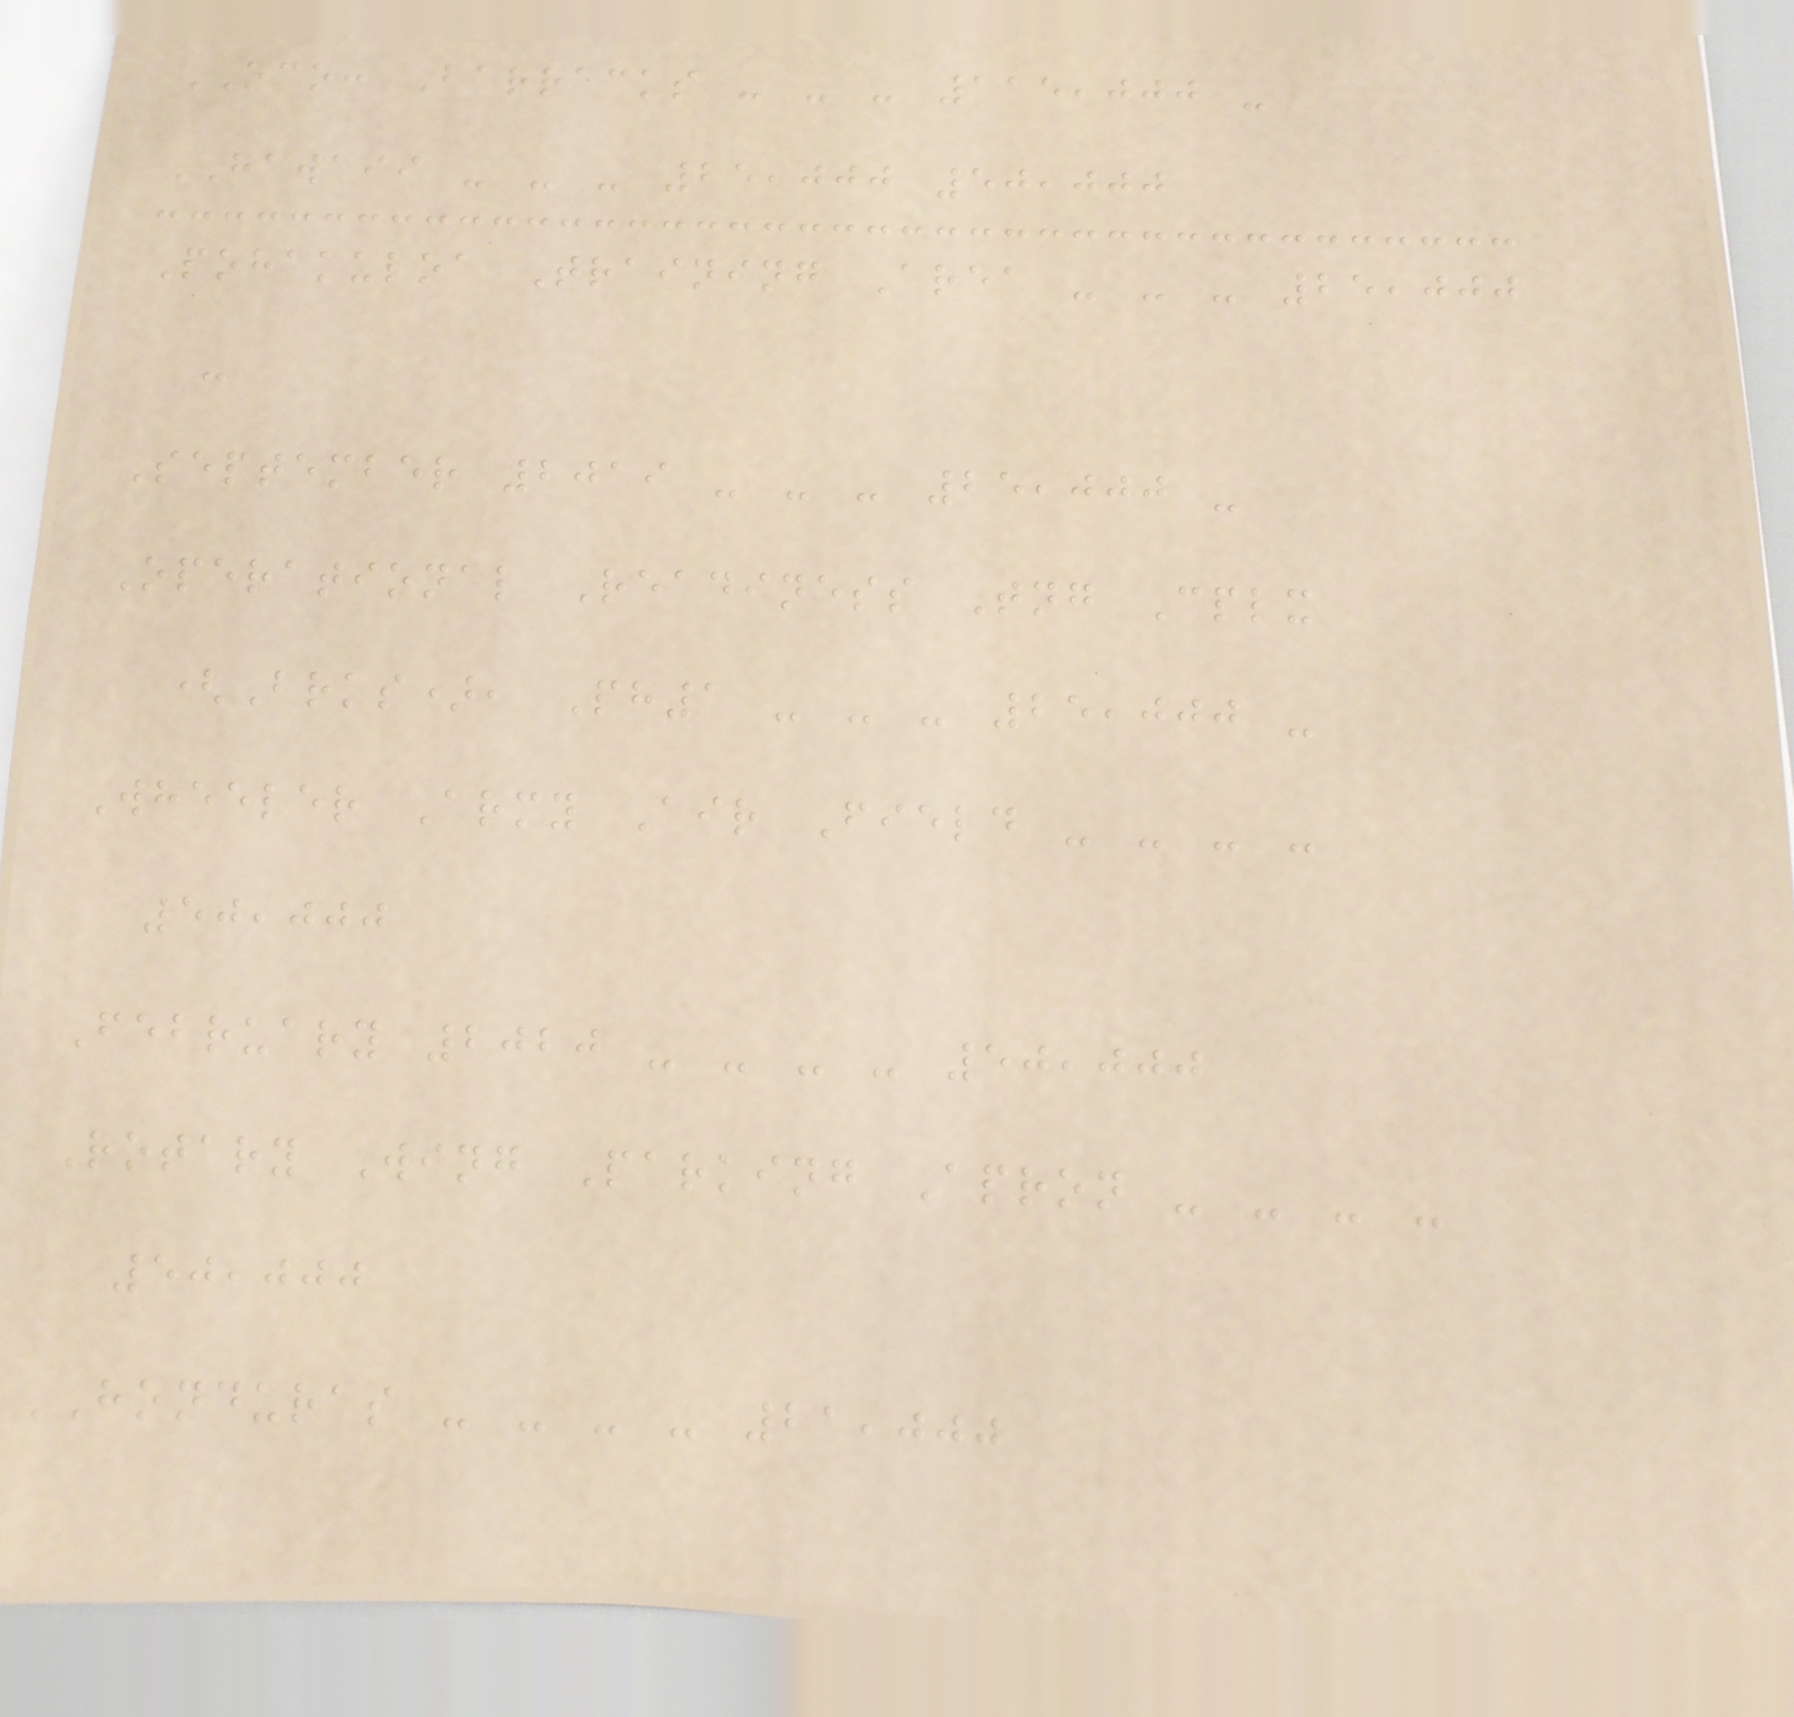OCO: Barracks - - - 115,000 -
HAWAII - - - 25,000 50,000
Pohakuloa Training Area - - - 25,000
-
September 2019 - - - 25,000 -
Operational Readiness Tng Cplx
(Brks), Ph1 - - - 25,000 -
Wheeler Army Air Field - - - -
50,000
February 2020 - - - - 50,000
Rotary Wing Parking Apron - - - -
50,000
HONDURAS - - - - 21,000
